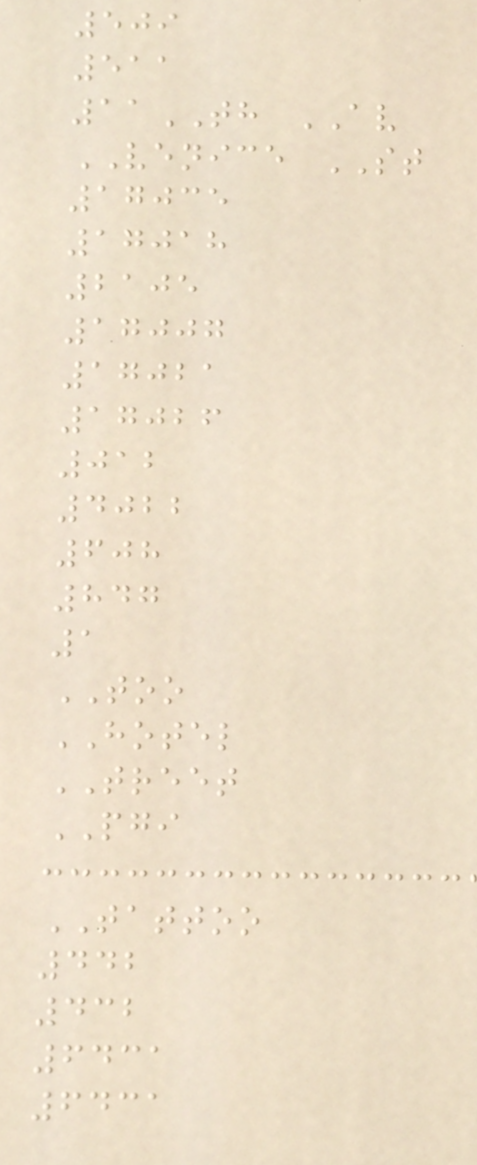509
511
11TH AV
VENICE ST
17035
17018
2105
17007
17021
17026
012
4022
608
847
1
TOO
HOTEL
TREET
PGI
TATTOO
442
432
6431
6431
